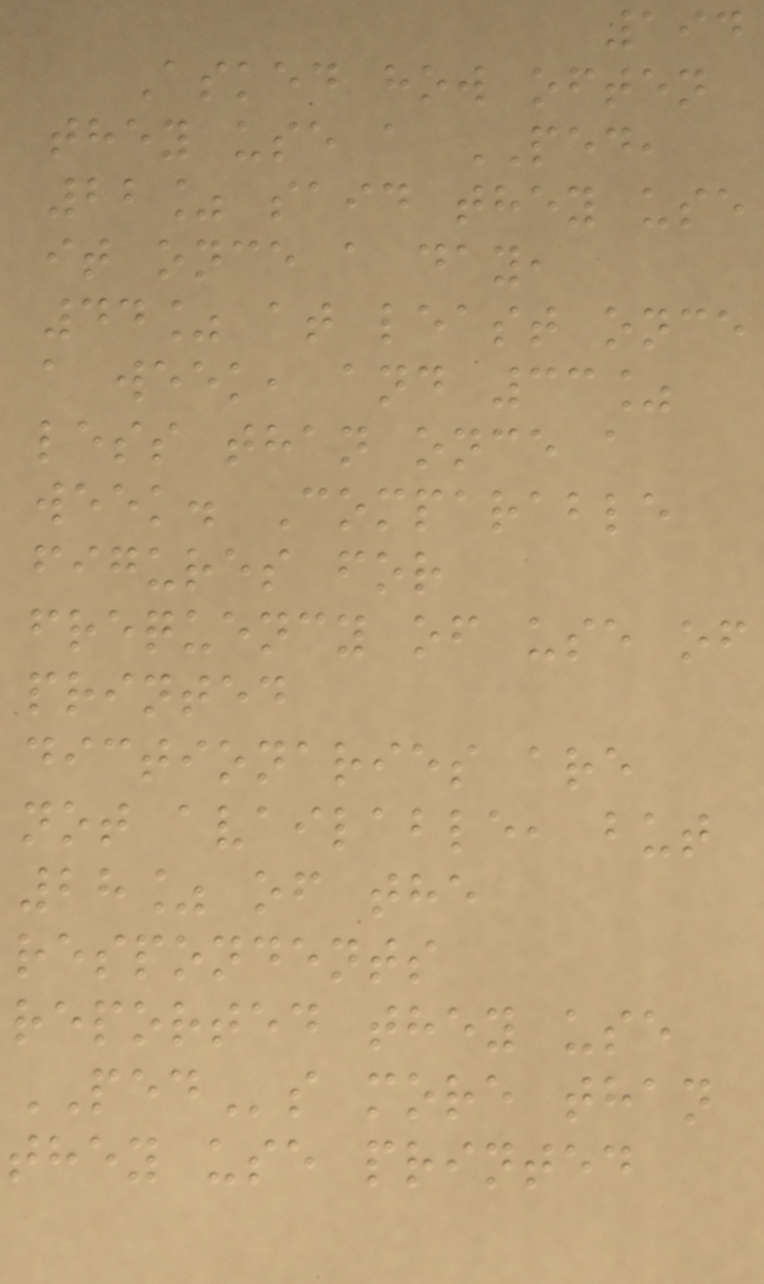194
Asked how often
they use a PED,
22% said they use
it once a day,
44% at least once
a week, and 33%
less than once a
week. Comparable
figures for
frequency of use of
printed
dictionaries are
not available, but
28% of the
respondents
reported they use
PEDs more than
they use printed
